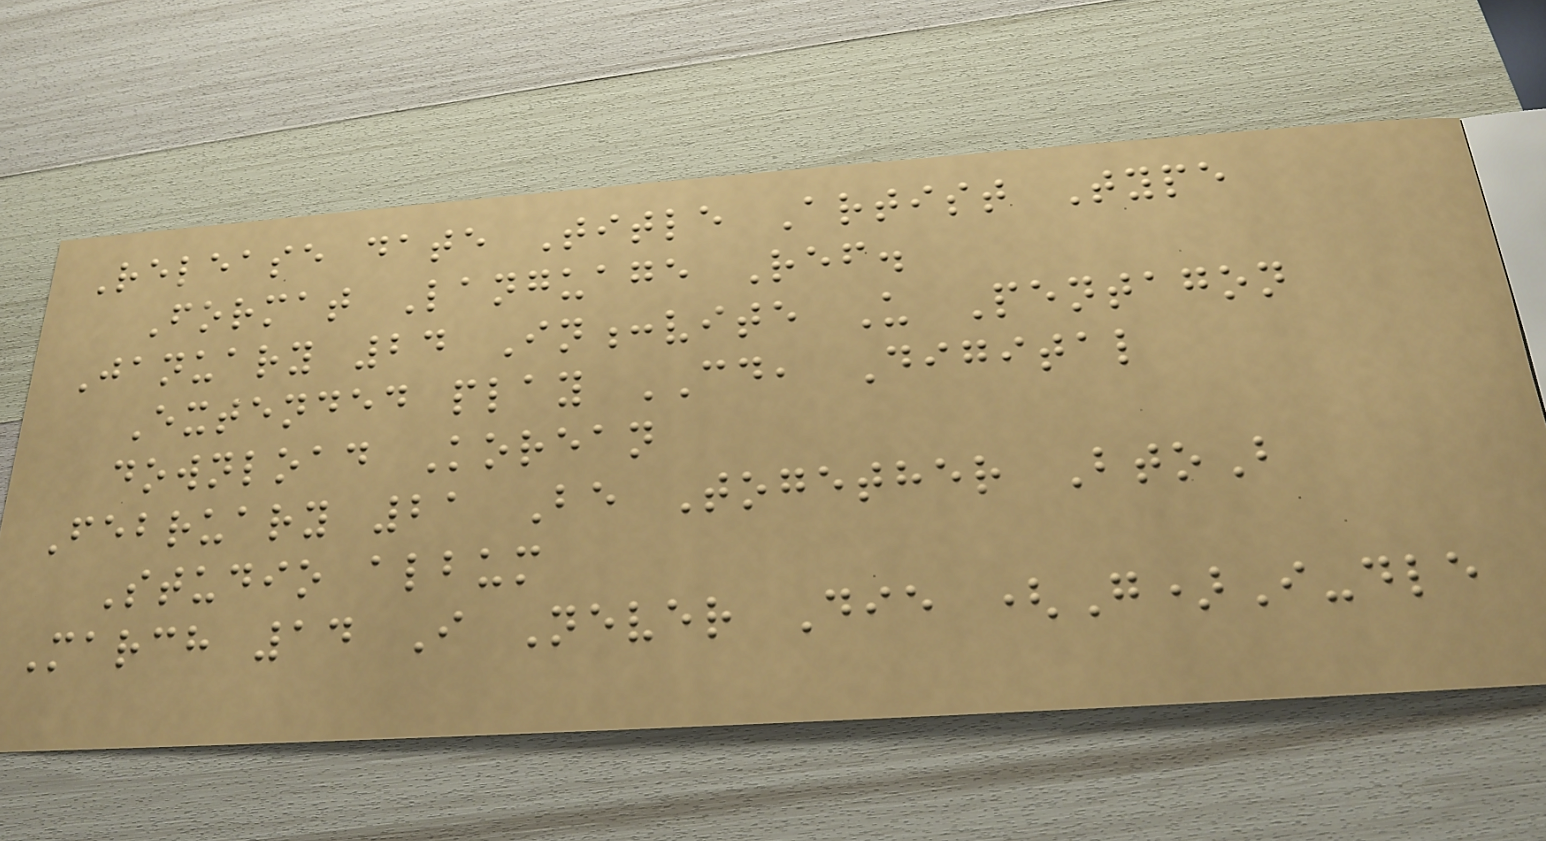Release date Title Artist Type
Format Language Ref.
January 24 In:vite U Pentagon
Extended play CD, Digital
download Korean
February 21 Be Together BtoB
Studio album
March 14 I Never Die (G)I-dle
